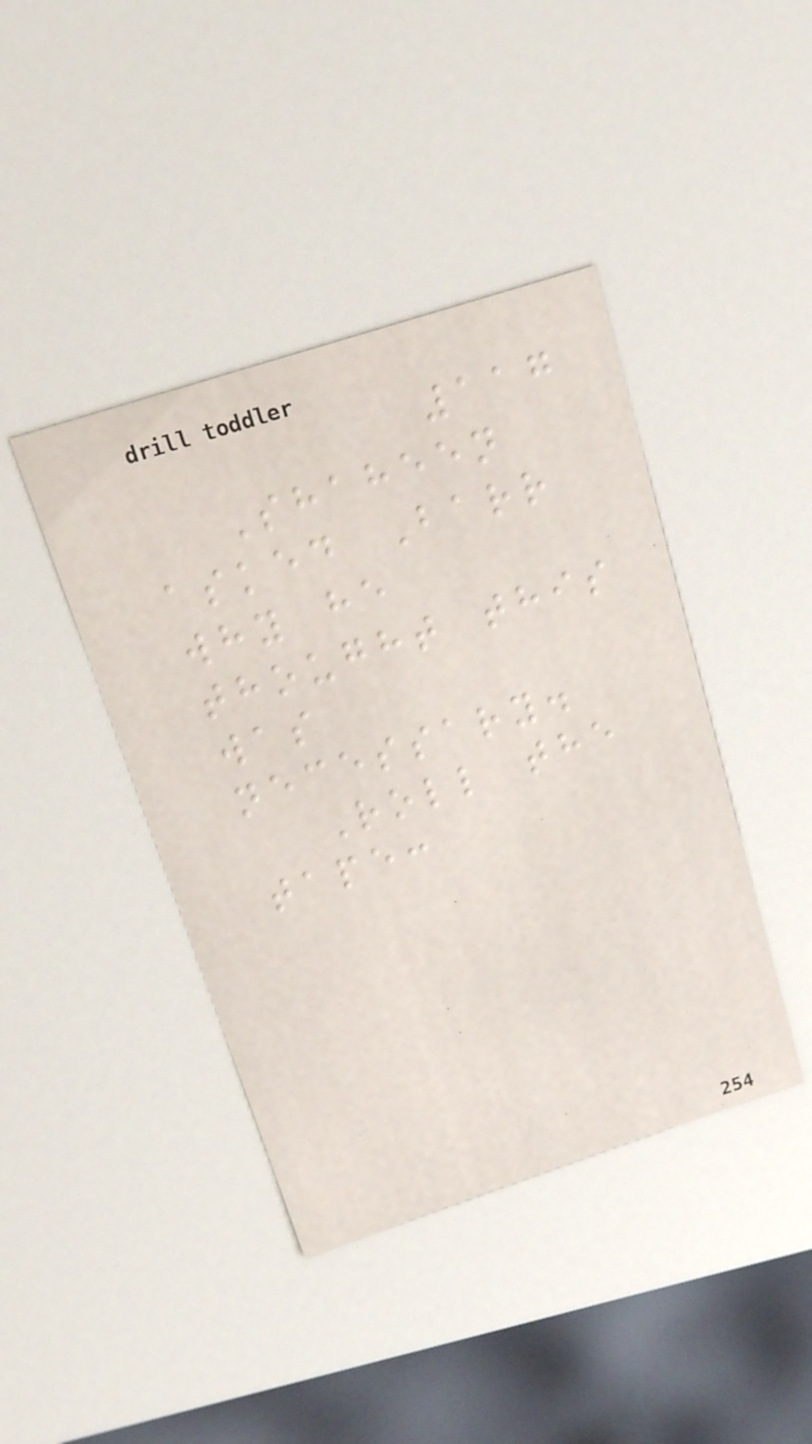117
Shaheen
asked Barr
why he
thought this
was
necessary.
Roll the
tape:
